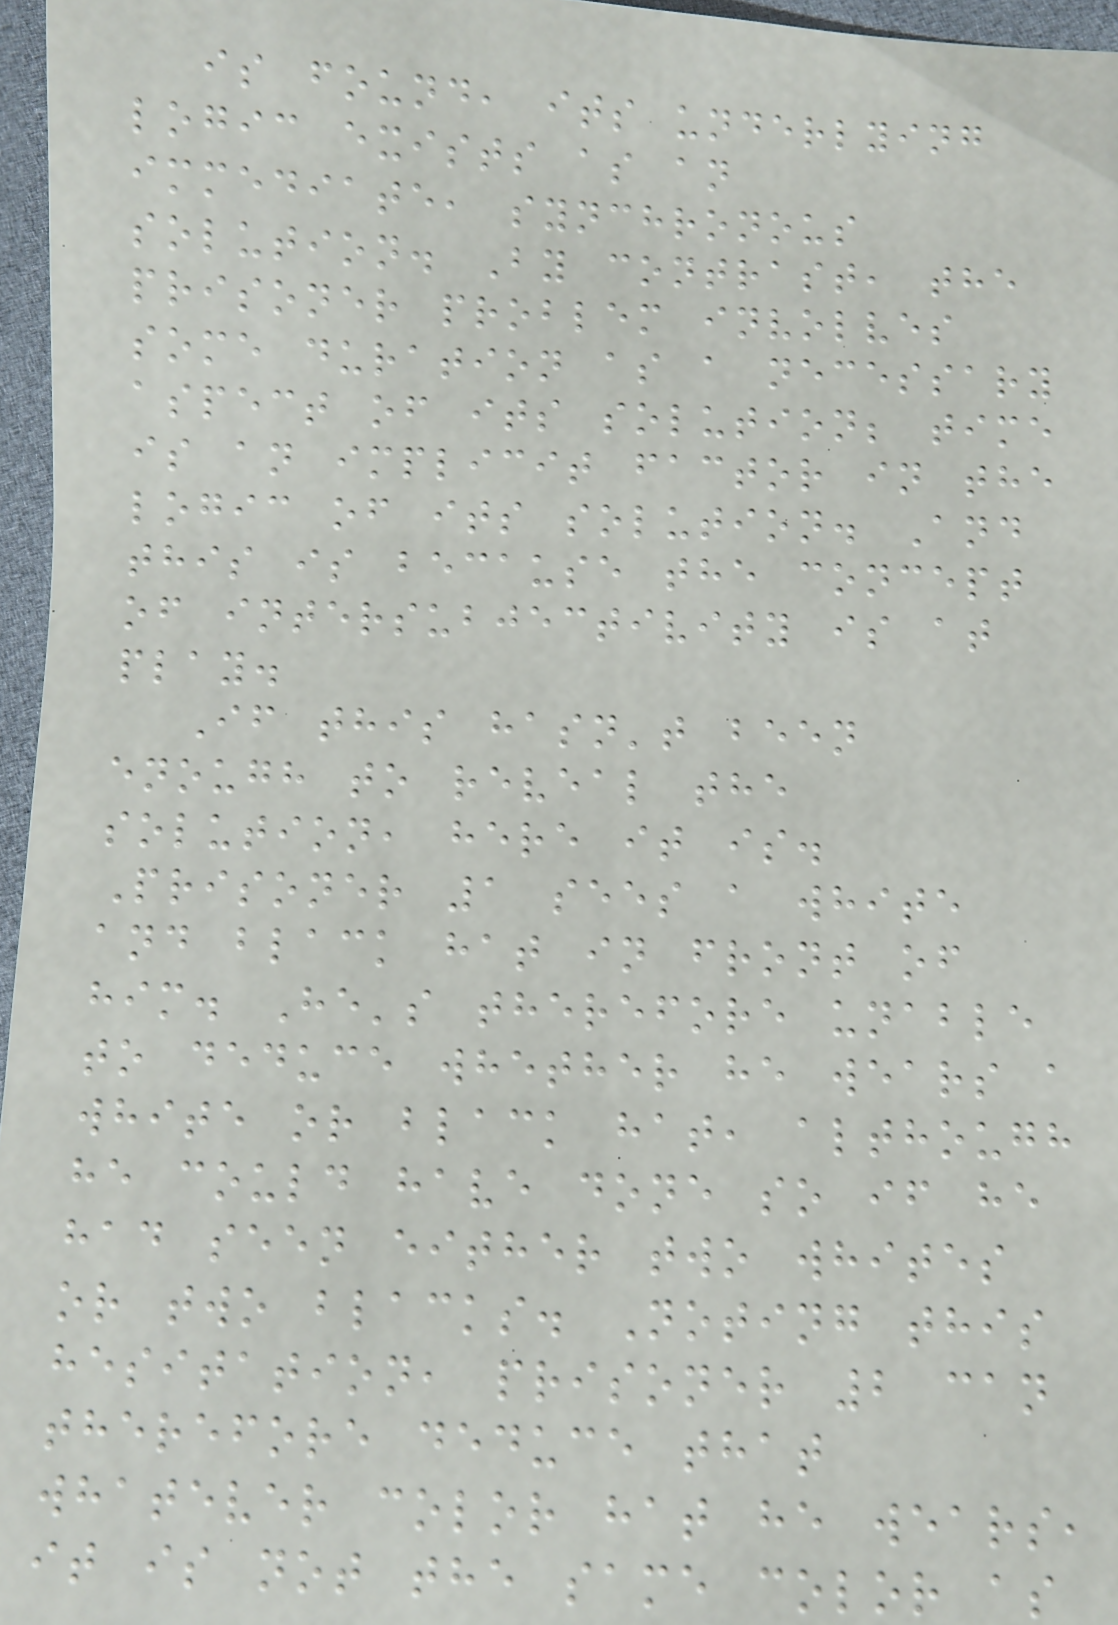is found, its underlying
logic exists as an
immediate, synchronous
solution. By contrast, the
prisoner problem involves
some duration as a necessary
aspect of its solution; time
is an implicit factor in the
logic of its solution. And
this is because the concept
of intersubjectivity is at
play.
If this hasn't been
enough to reveal the
solution, here it is.
Prisoner 1 sees a white
and black hat in front of
him. He's therefore unable
to deduce whether he wears a
white or black hat, although
he could have done so if he
had seen either two whites
or two blacks. Noting this
hesitation, prisoner 2 can
therefore deduce that
whatever color hat he wears,
it is not the same color as
